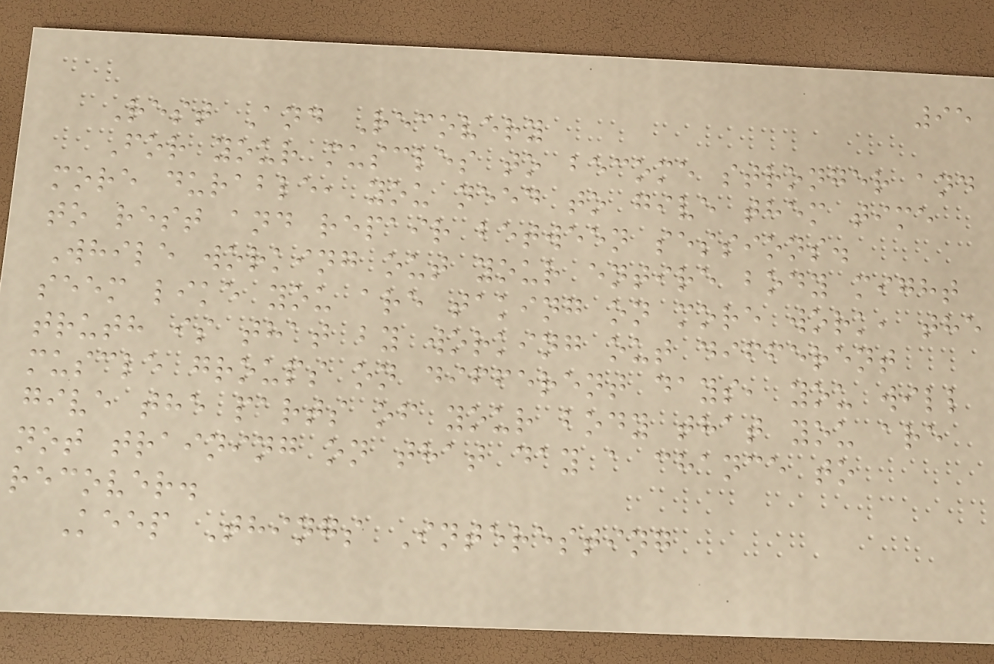95
Rest And Recovery
For your muscles to become stronger and
more durable, you need to give them time
to rest and repair between sessions.
While working out your entire body might
seem like you are taking on more work, the
truth is that by working out different
muscle groups on different days, you will
give the parts of your body that you are
not training on that day a chance to
recover.
Keep Things Interesting
